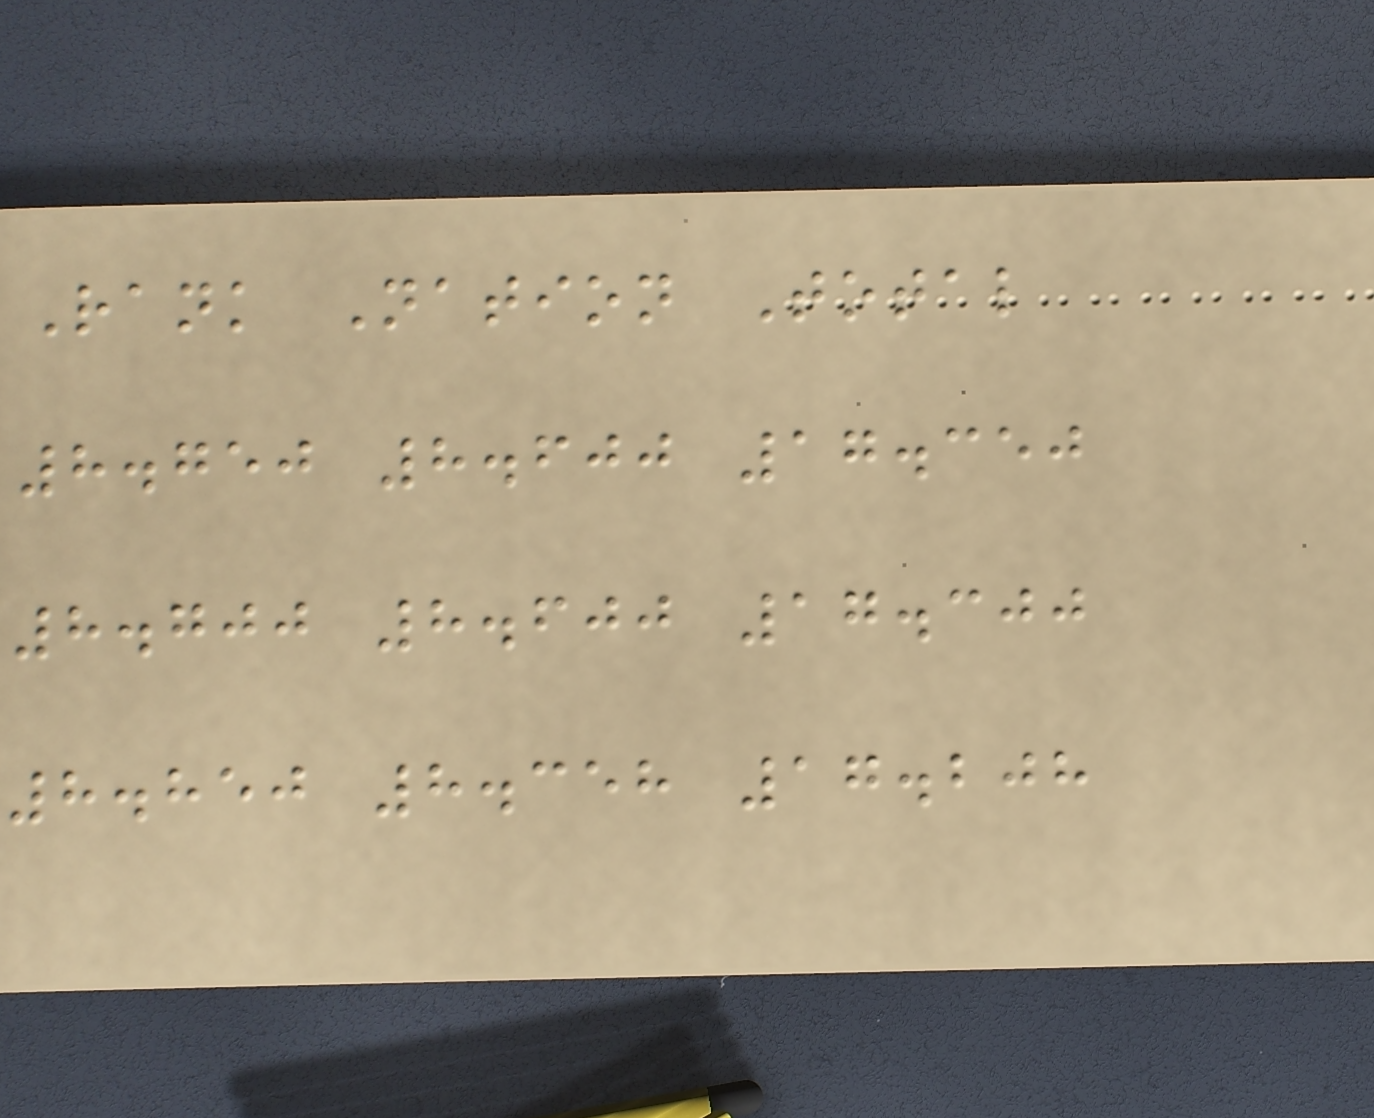Rank Nation Total
8.750 8.600 17.350
8.700 8.600 17.300
8.850 8.358 17.208
